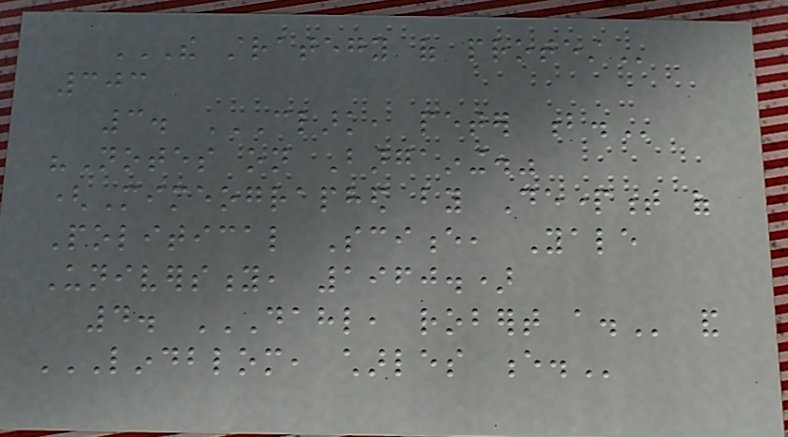THE STRATEGY OF PROTEST
303
3. CLARK, PETER B.
"Notes on Bargaining."
(Mimeographed by Department of
Political Science, Yale
University, 1960.)
4. DAHL, ROBERT A. and
LINDBLOM, CHARLES E.
